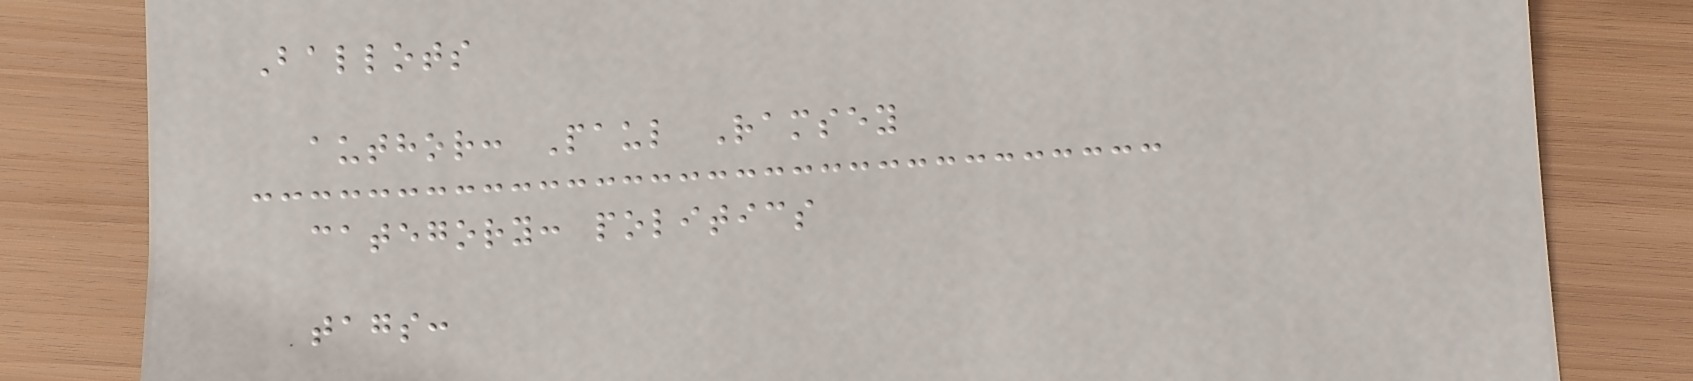Ballots
author: Paul Ramsey
category: politics
tags:
